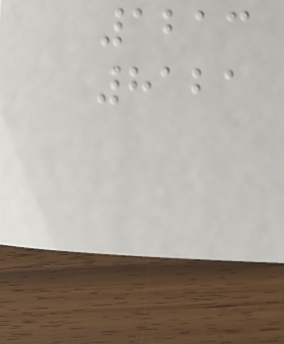1213
8121
